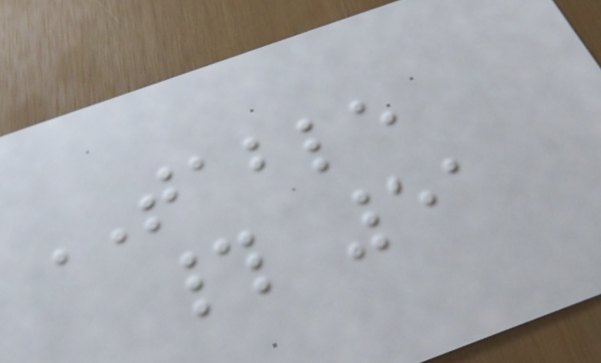TABLE
# 51
